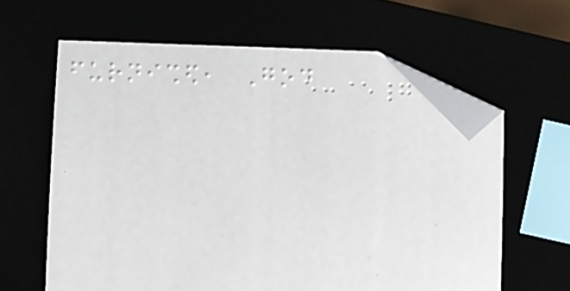furnished, God
